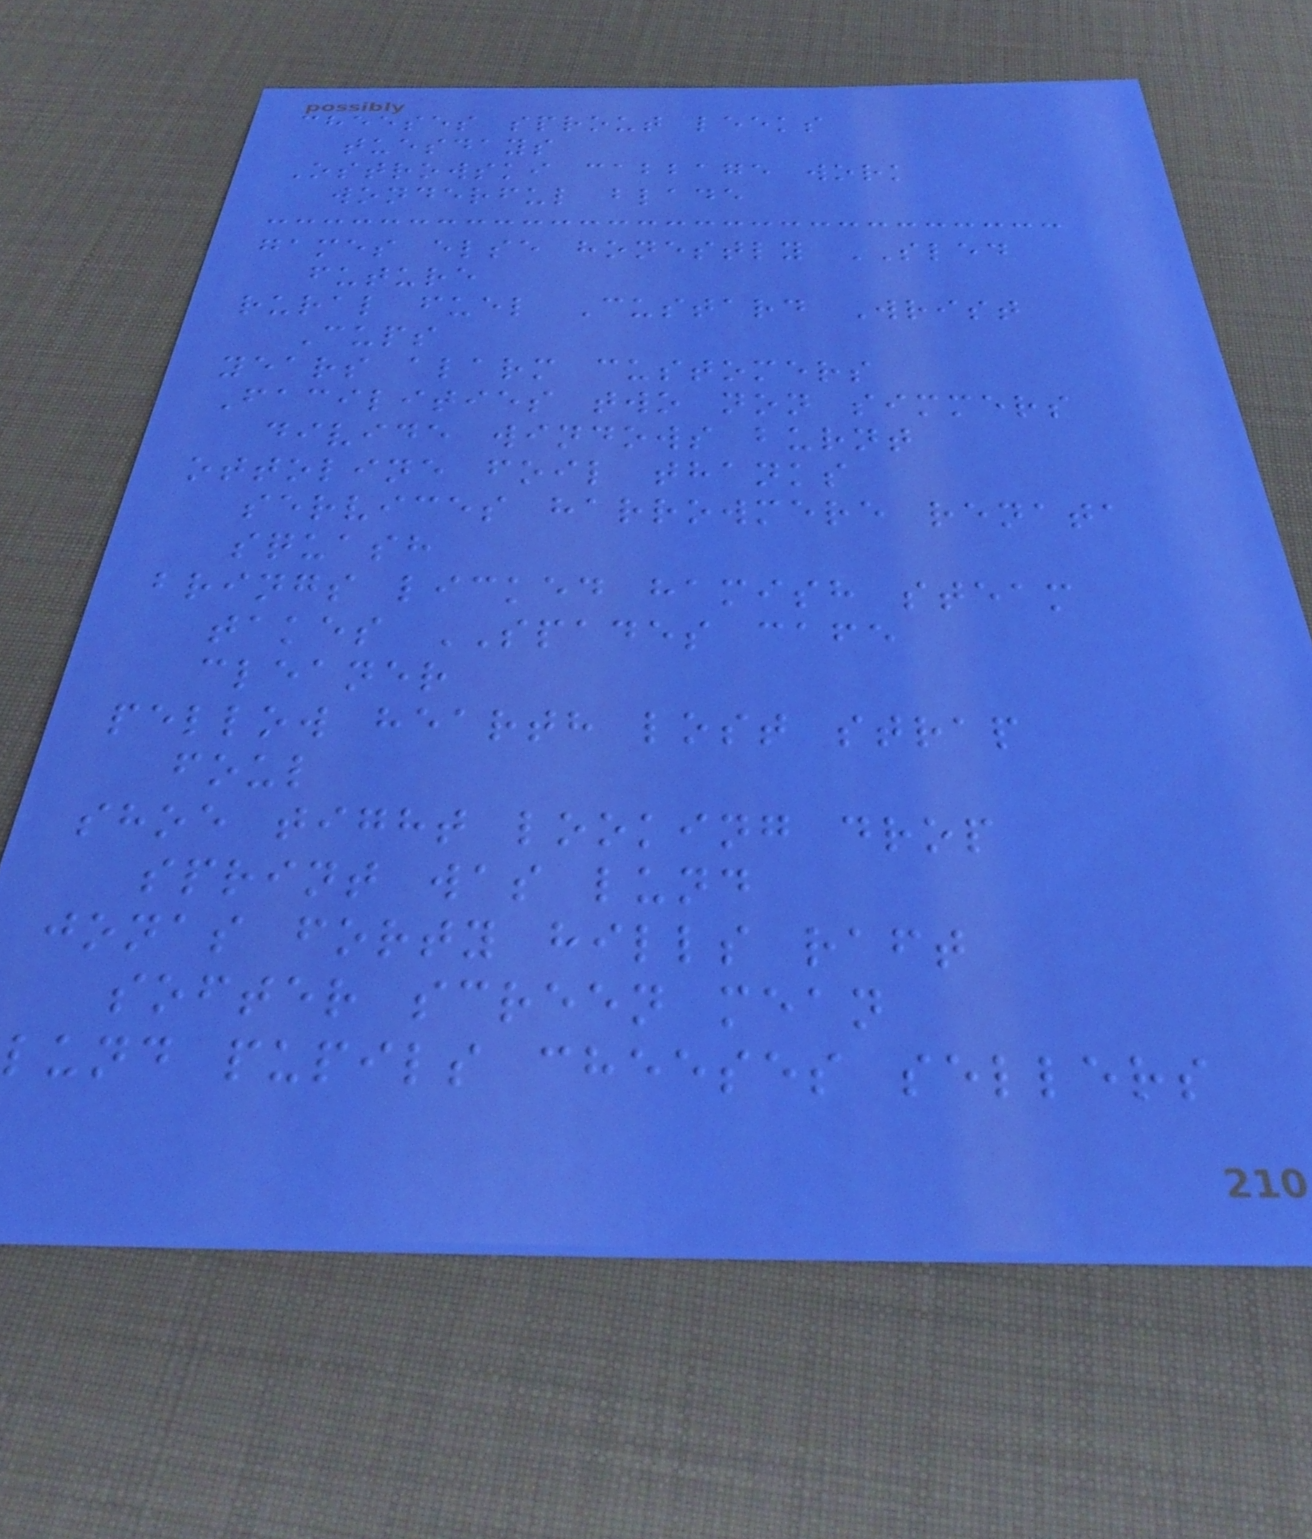cheeses sprout leeks
tuesdays
Ostrowski cabbage work
wonderful blade
games else honestly SLED
future
rural fuel Custard Wrist
Cups
years alarm customers
Facilities two non simmers
divide windows burnt
ottoline foil thanks
services harrowmere renata
squash
brings licked hamish steam
takes SPADES cafe
cleaner
pellow hearth lost strap
foul
shoe tight looking drop
sprint was lund
jonas forty hills raft
softer screen mean
lund pupils cheeses sellers
